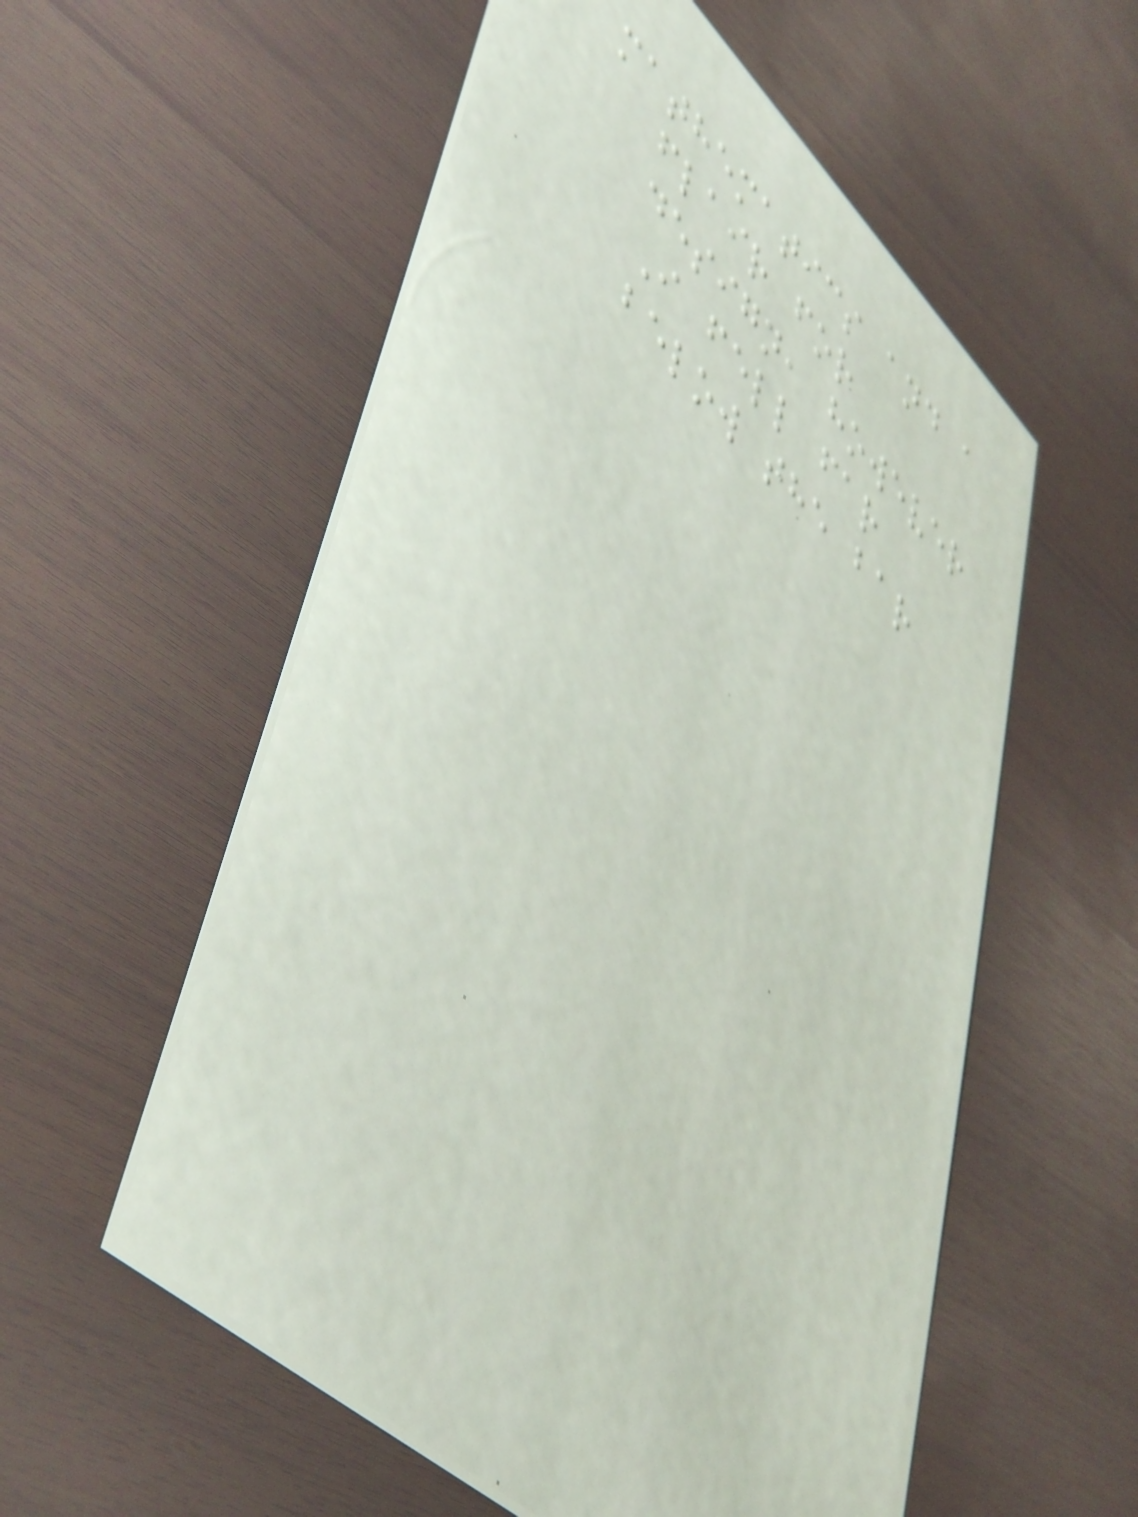mathematics and a
flair for
design, however
I fell far
below the bar
